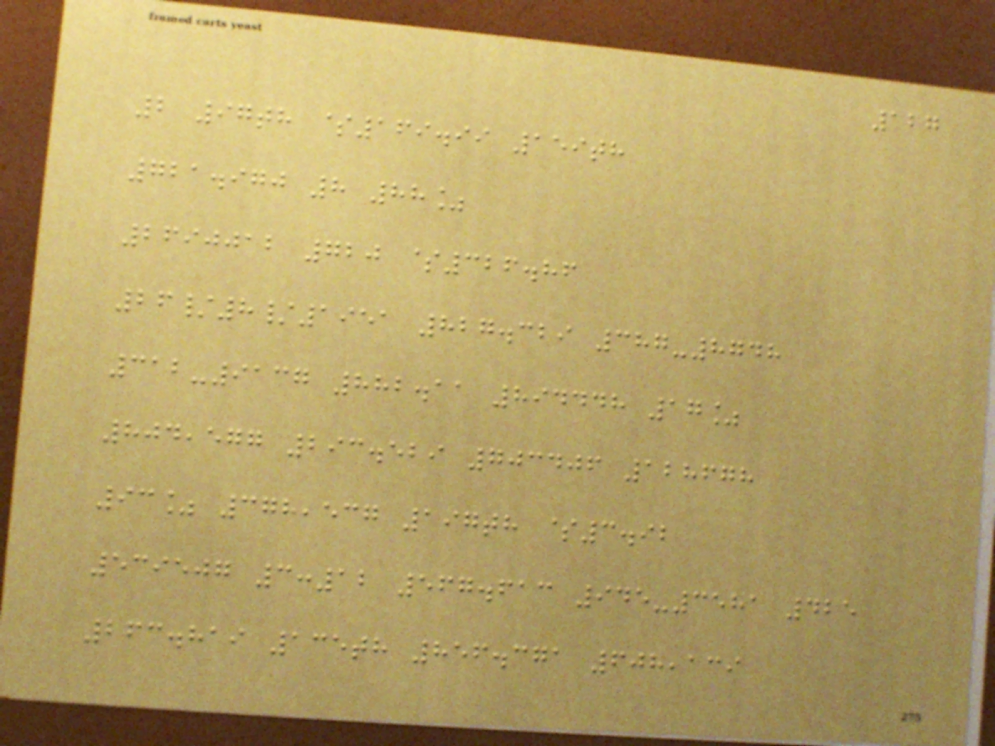127
2 97th $169.99 159th
721.970 8 88%
2690012 720 $326.86
26/8/1951 827.329 387-8748
312-9137 882.11 894448 17%
804,577 293.529 703406 128678
93% 378,537 197th $3.92
539507 3:12 567.613 945-3581 425
263.819 135th 856.371 608,139
